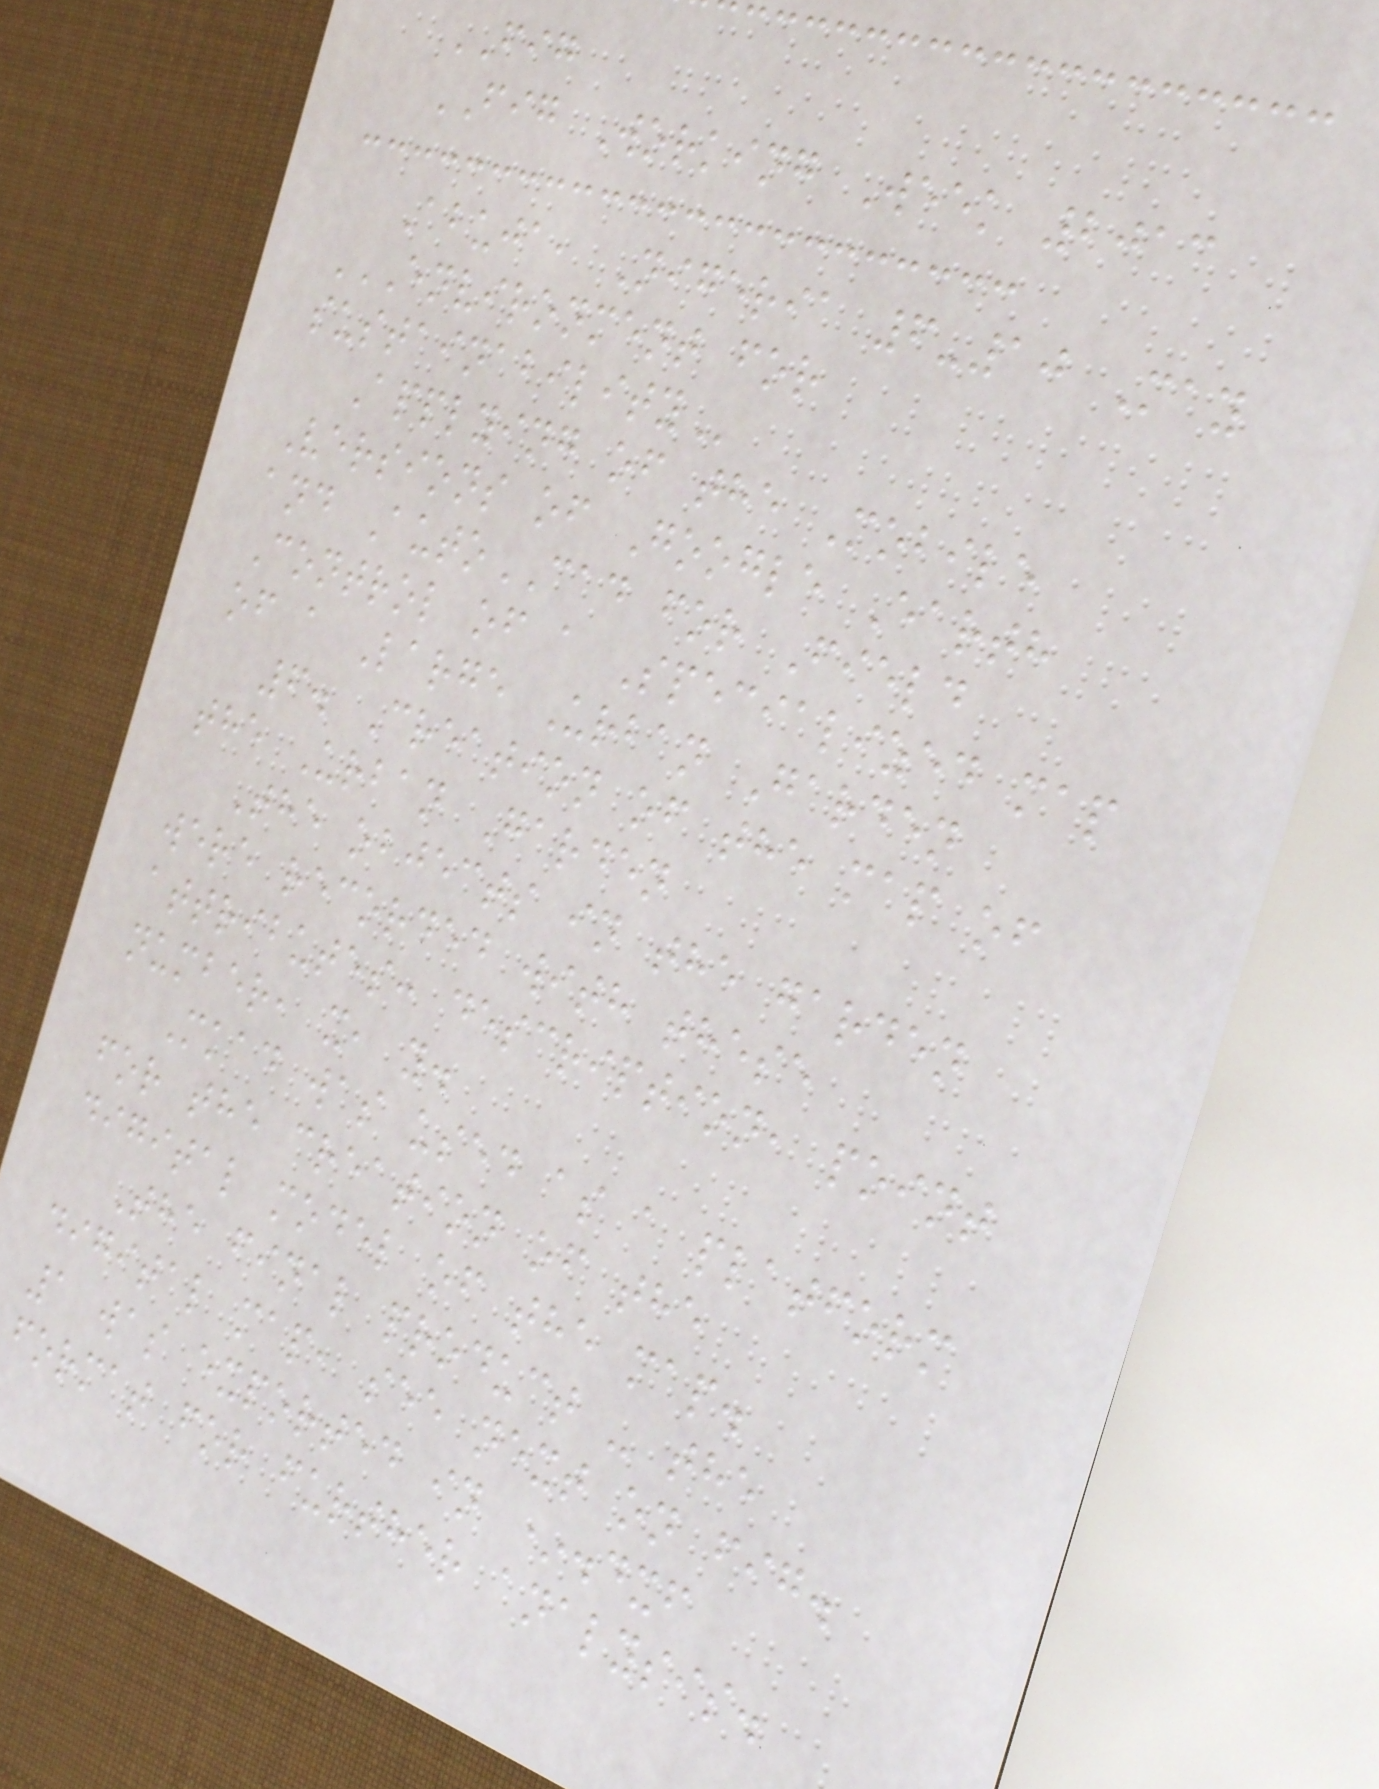FIG
FIG Working Week 2013
Abuja, Nigeria 6-10 May
ENVIRONMENT FOR
SUSTAINABILITY
Applying of the Mobile
Versions of Google Earth
and AutoCAD for Field
Control of a Specialized map
of a Large Urban Garden
6. Creation of the map of
the Urban Garden
The objects in the garden
were recorded with these
attributes: description, point
number, x, y.
Mkad was used as a platform
for the creation of the
digital model of the map.
The final product - the
digital map, see next on fig.
1 was exported in *.dxf
format for further analysis.
